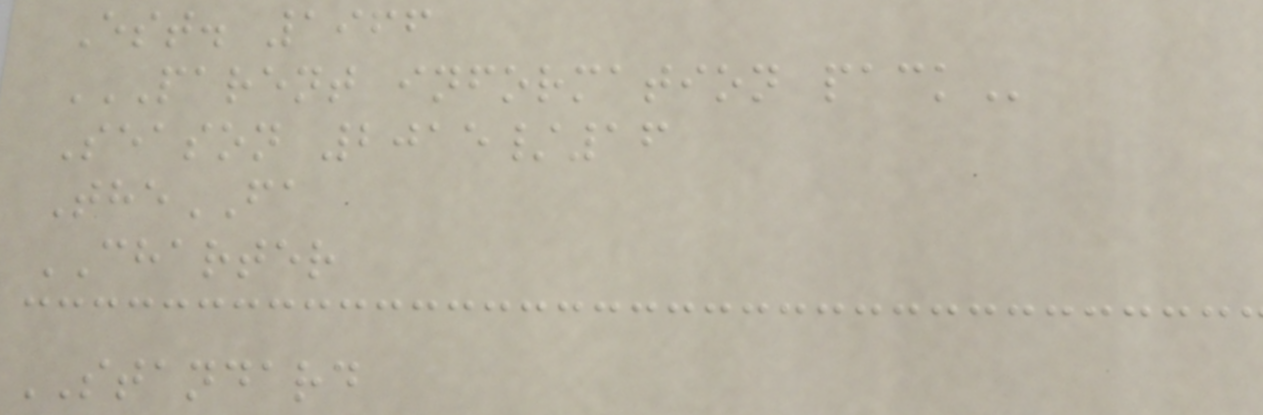Est. 1966
PARENT INFORMATION PACK
Season 2015/16
TheFA
CHARTER
STANDARD
